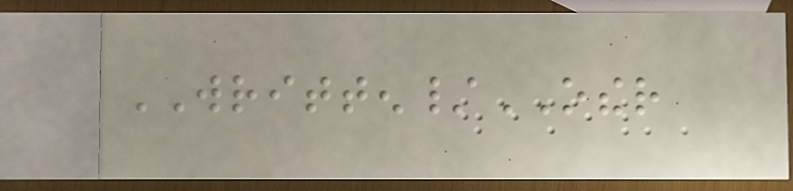WRITTEN/OTHER
